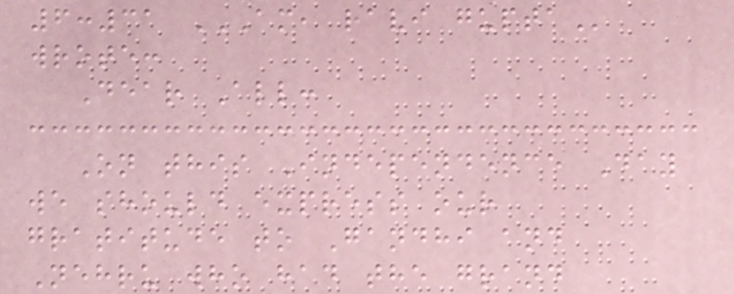6:31 AM, RAVI GUPTA
wrote:
Dear All:
On this Independence Day
we should express our
gratitude to Gandhi and
Nehru who had the grand
